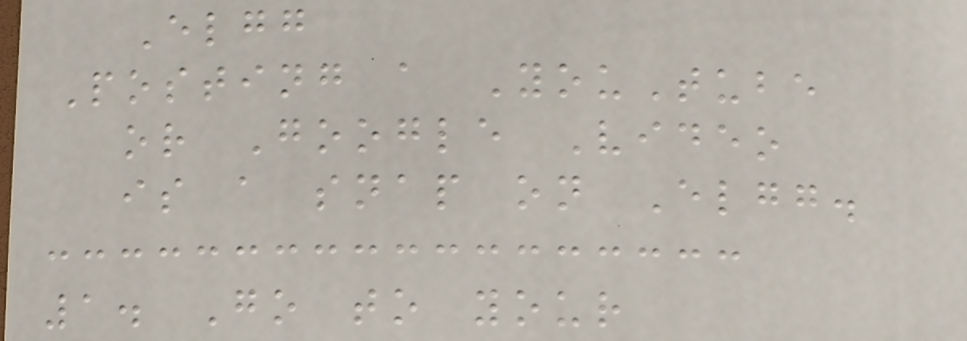Elgg
Posting a YouTube
or Google Video
is a snap on Elgg.
1. Go to your
